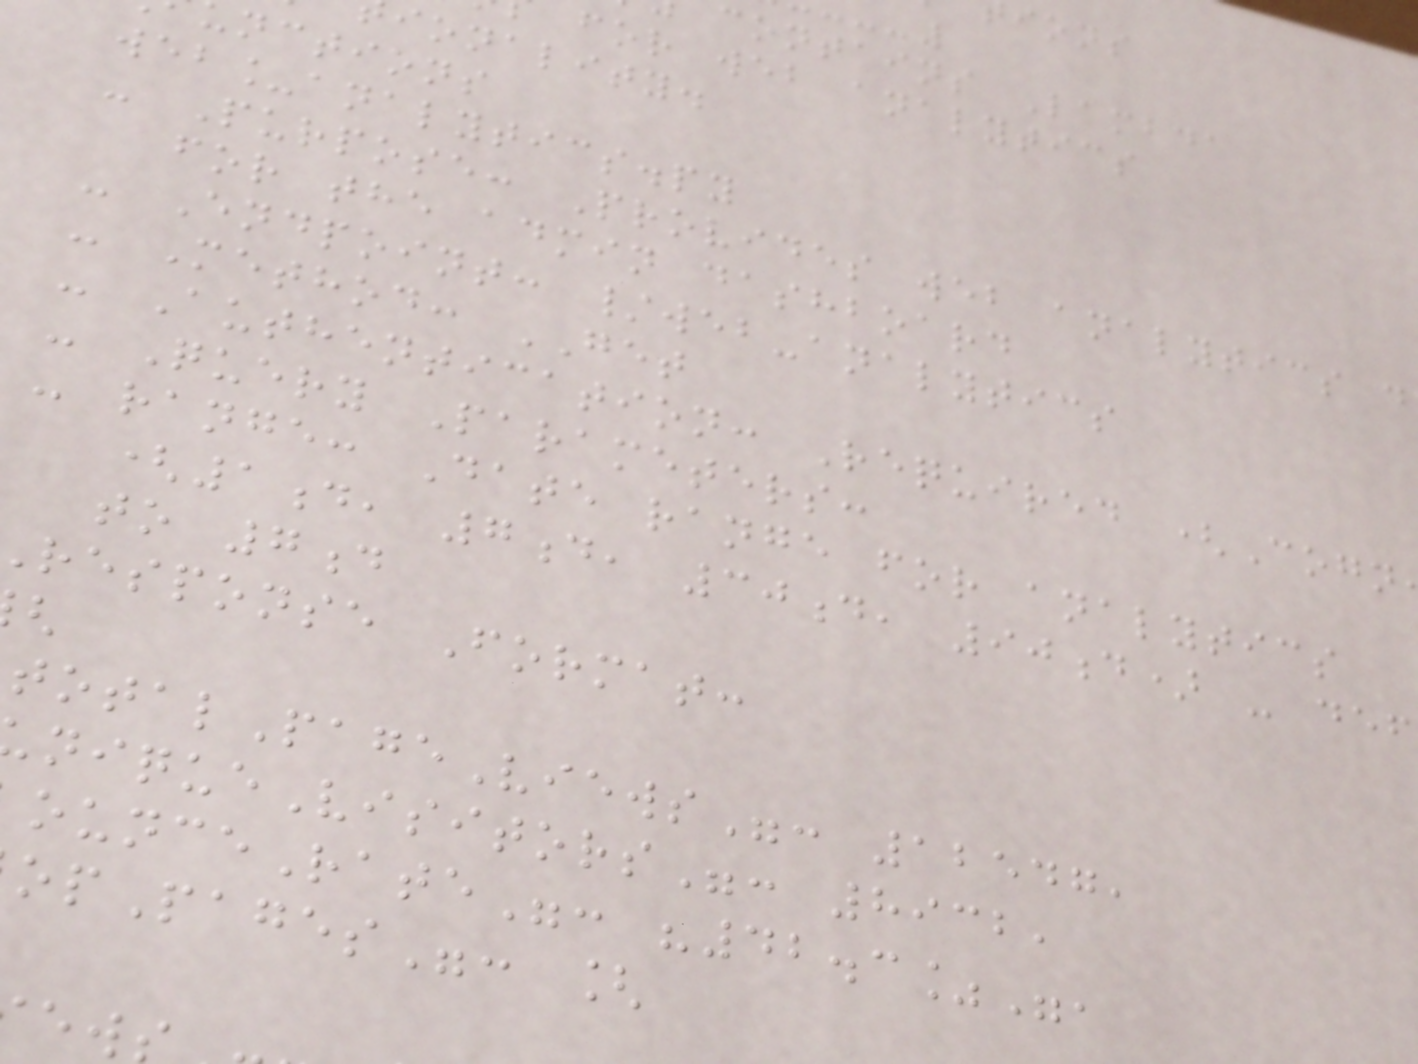contains Lambda
for web analytics
ionality.
nctions
web_analytics.py
- Purpose: Provides web analytics d
for the admin dashboard
- Endpoint: /web-analytics
- Method: GET
- Authentication: Required (Cogn
- Query Parameters:
- range: Date range for analytics
(1d, 7d, 30d, 90d) - def
to 7d
response Format:
totalPageViews": 12547,
niqueVisitors": 8932,
ounceRate": "42.3%",
opPages": [
